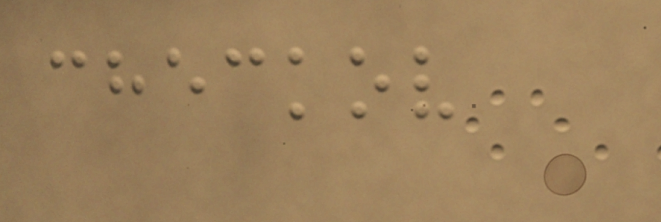checkov
